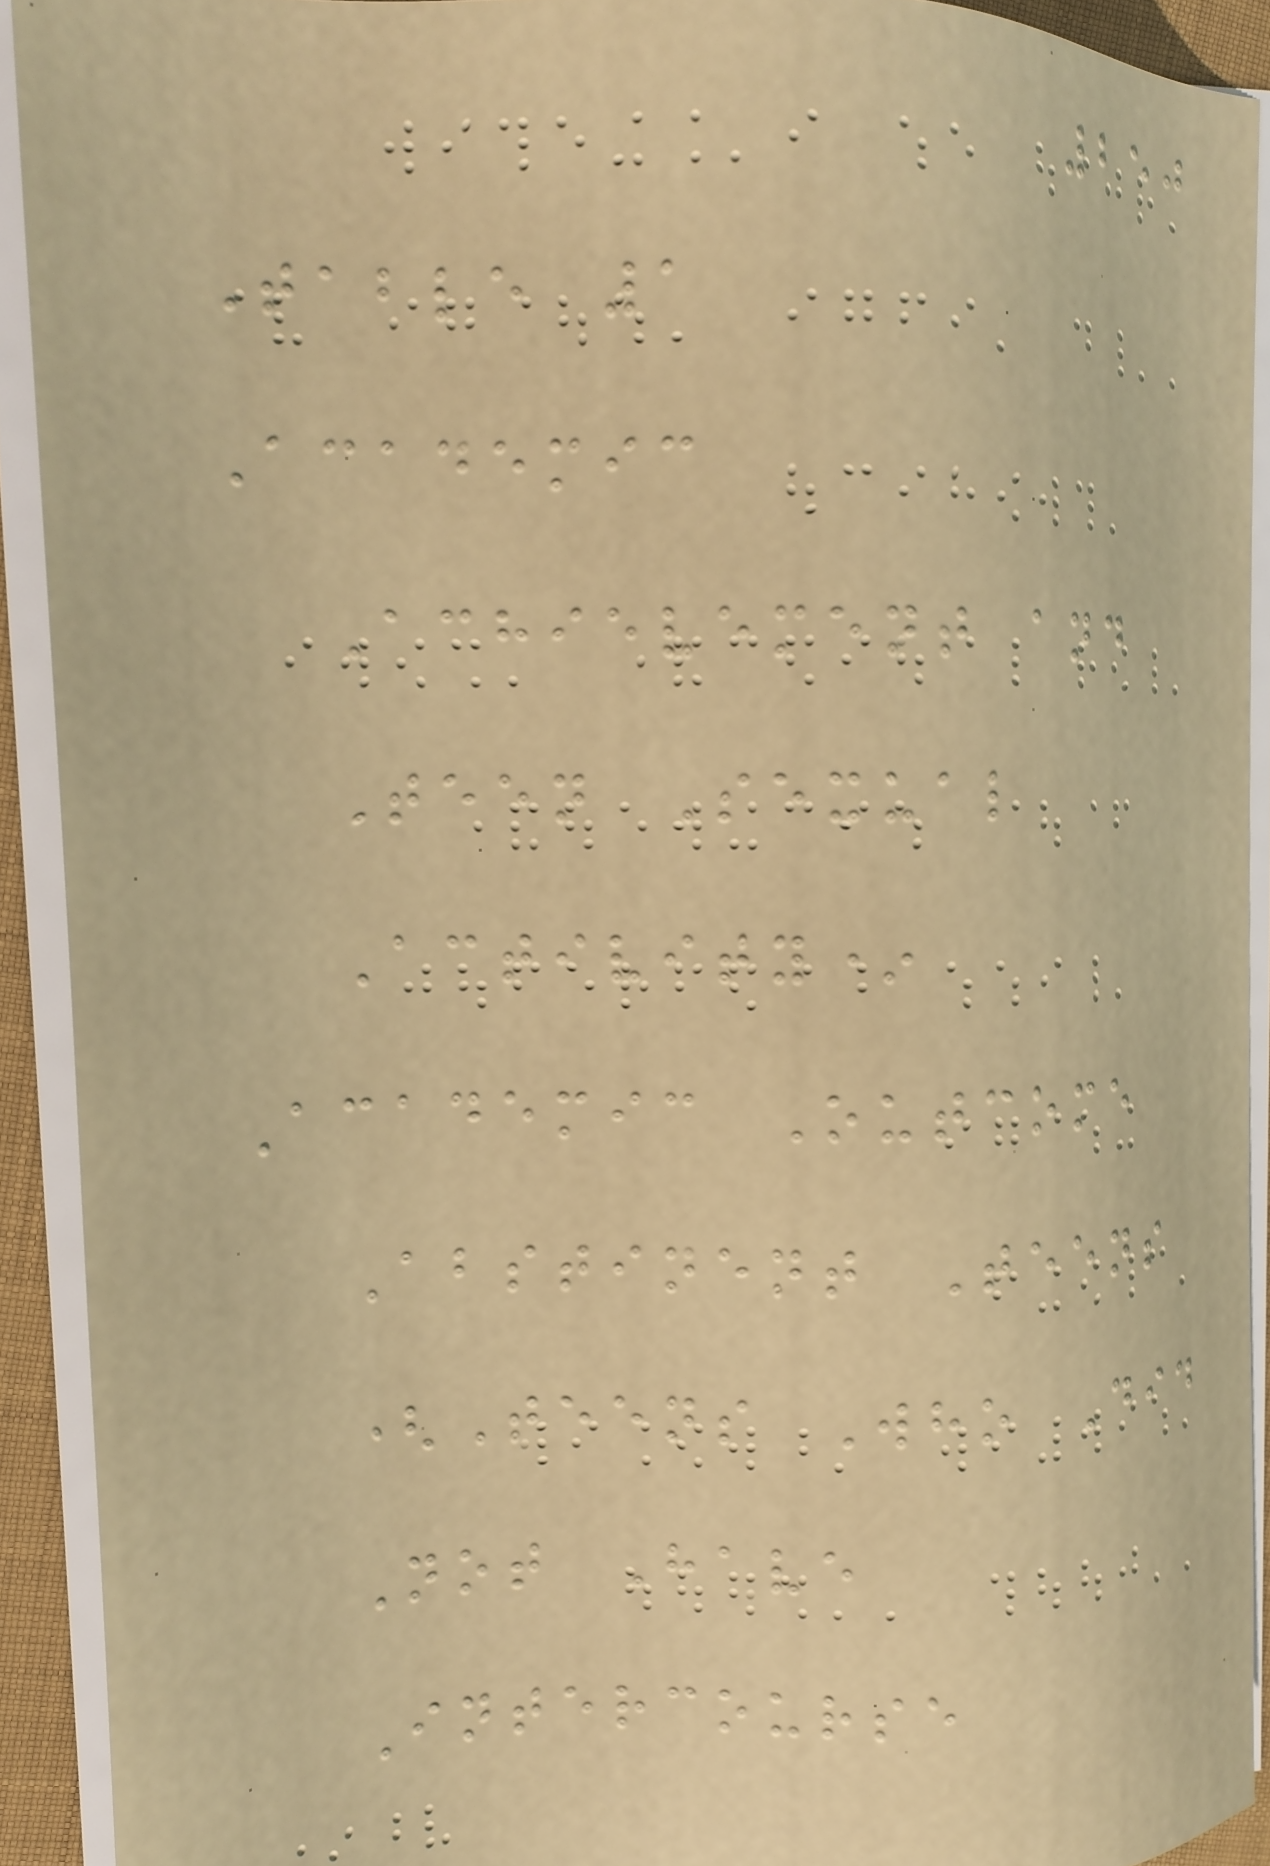250
Table 1
Academic
Achievement and
Teen Sexual
Activity*
Academic Outcome
Abstinent Teens
(Teens Who Did
Not Have
Intercourse
